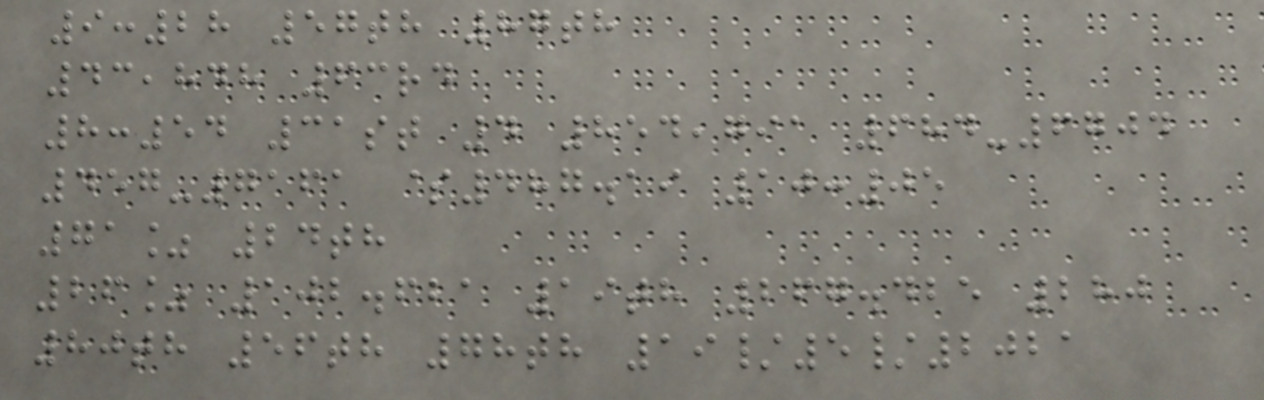9:28 57th 87th
43,848 63rd
8:54 31st 4 854,791 684-6704
457-7161 $487.19 10:05
71% 24th
26% 102.621 19th 267.425 280
80th 56th 78th 19/5/2021
